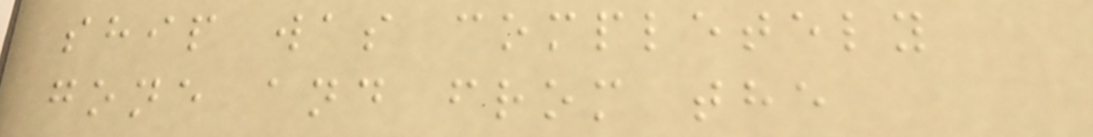ship was completely
gone and from the
